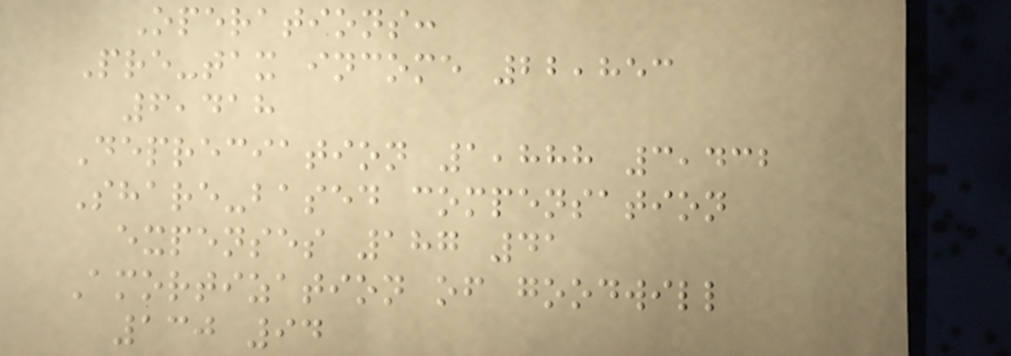Operations:
Pre-tax income 22,853
6,418
Depreciation 1,888 3,432
Share-based compensation
expenses 187 41
Amortization of goodwill
130 94
